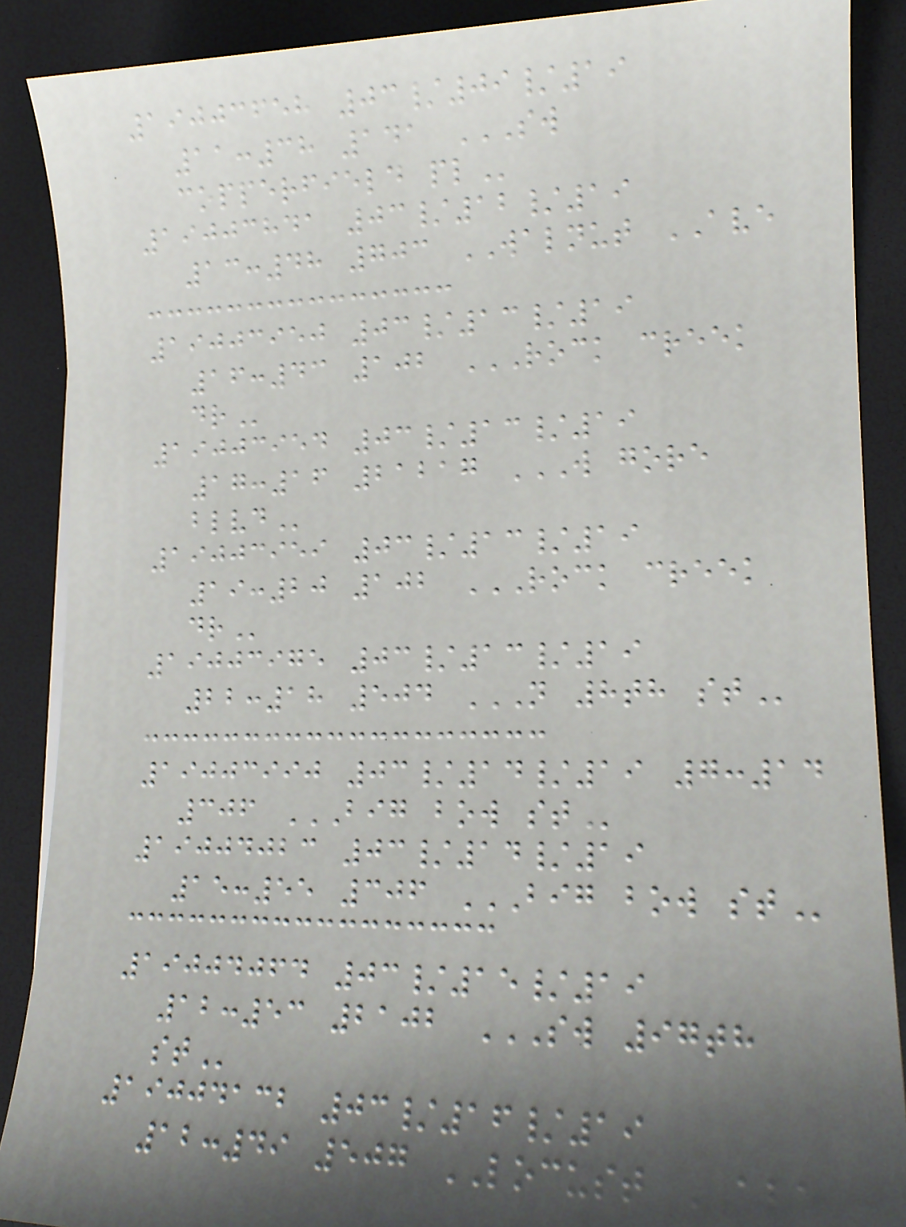19003658 03/09/19
11:38 141 SW
COPPERFIELD PL
19003841 03/12/19
13:48 703 WALNUT AVE
19003950 03/13/19
16:43 102 ROCK CREEK
DR
19003954 03/13/19
17:16 21217 W GORE
BLVD
19003959 03/13/19
19:20 102 ROCK CREEK
DR
19003975 03/13/19
22:18 504 N 8TH ST
19003990 03/14/19 7:14
306 BIG BOW ST
19004023 03/14/19
15:55 306 BIG BOW ST
19004064 03/15/19
12:53 2102 SW 97TH
ST
19004132 03/16/19
12:49 507 LOCUST AVE
